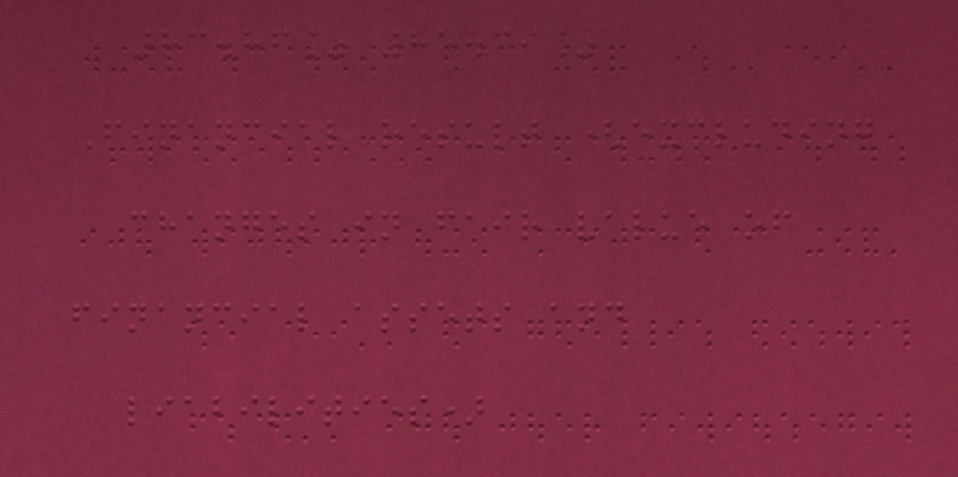83.86% 85.39%
Financial result (excluding
changes in fair value of
financial assets and
liabilities)
